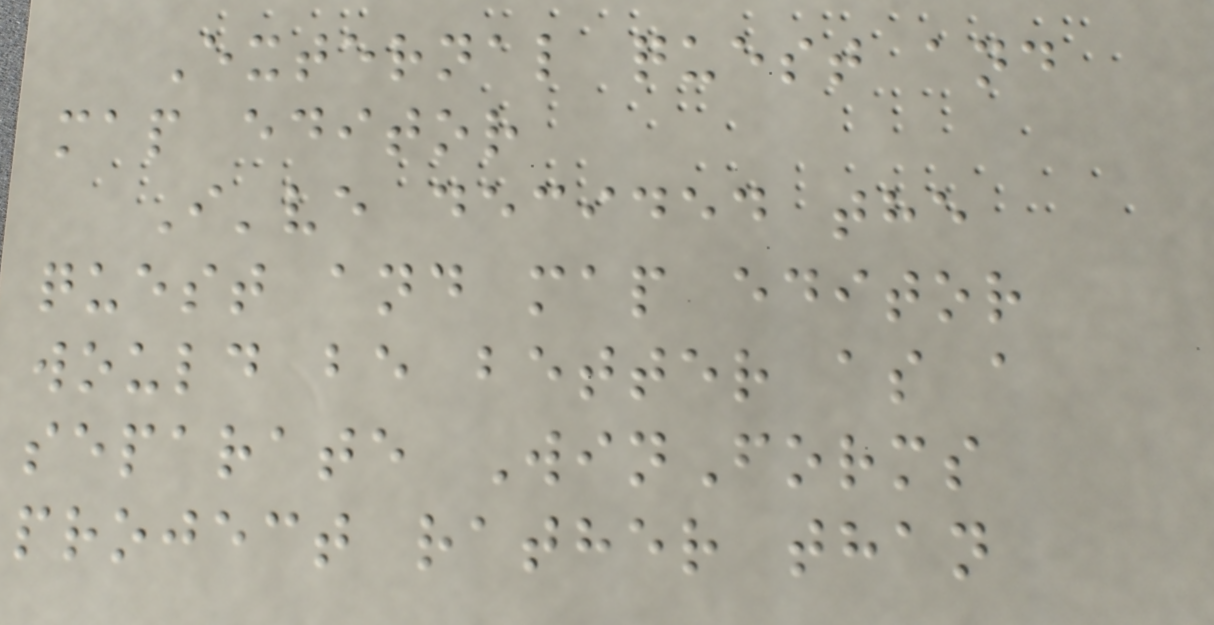External quest and
map editor
I've decided the
quest and map editor
would be better as a
separate WinForms
project rather than
